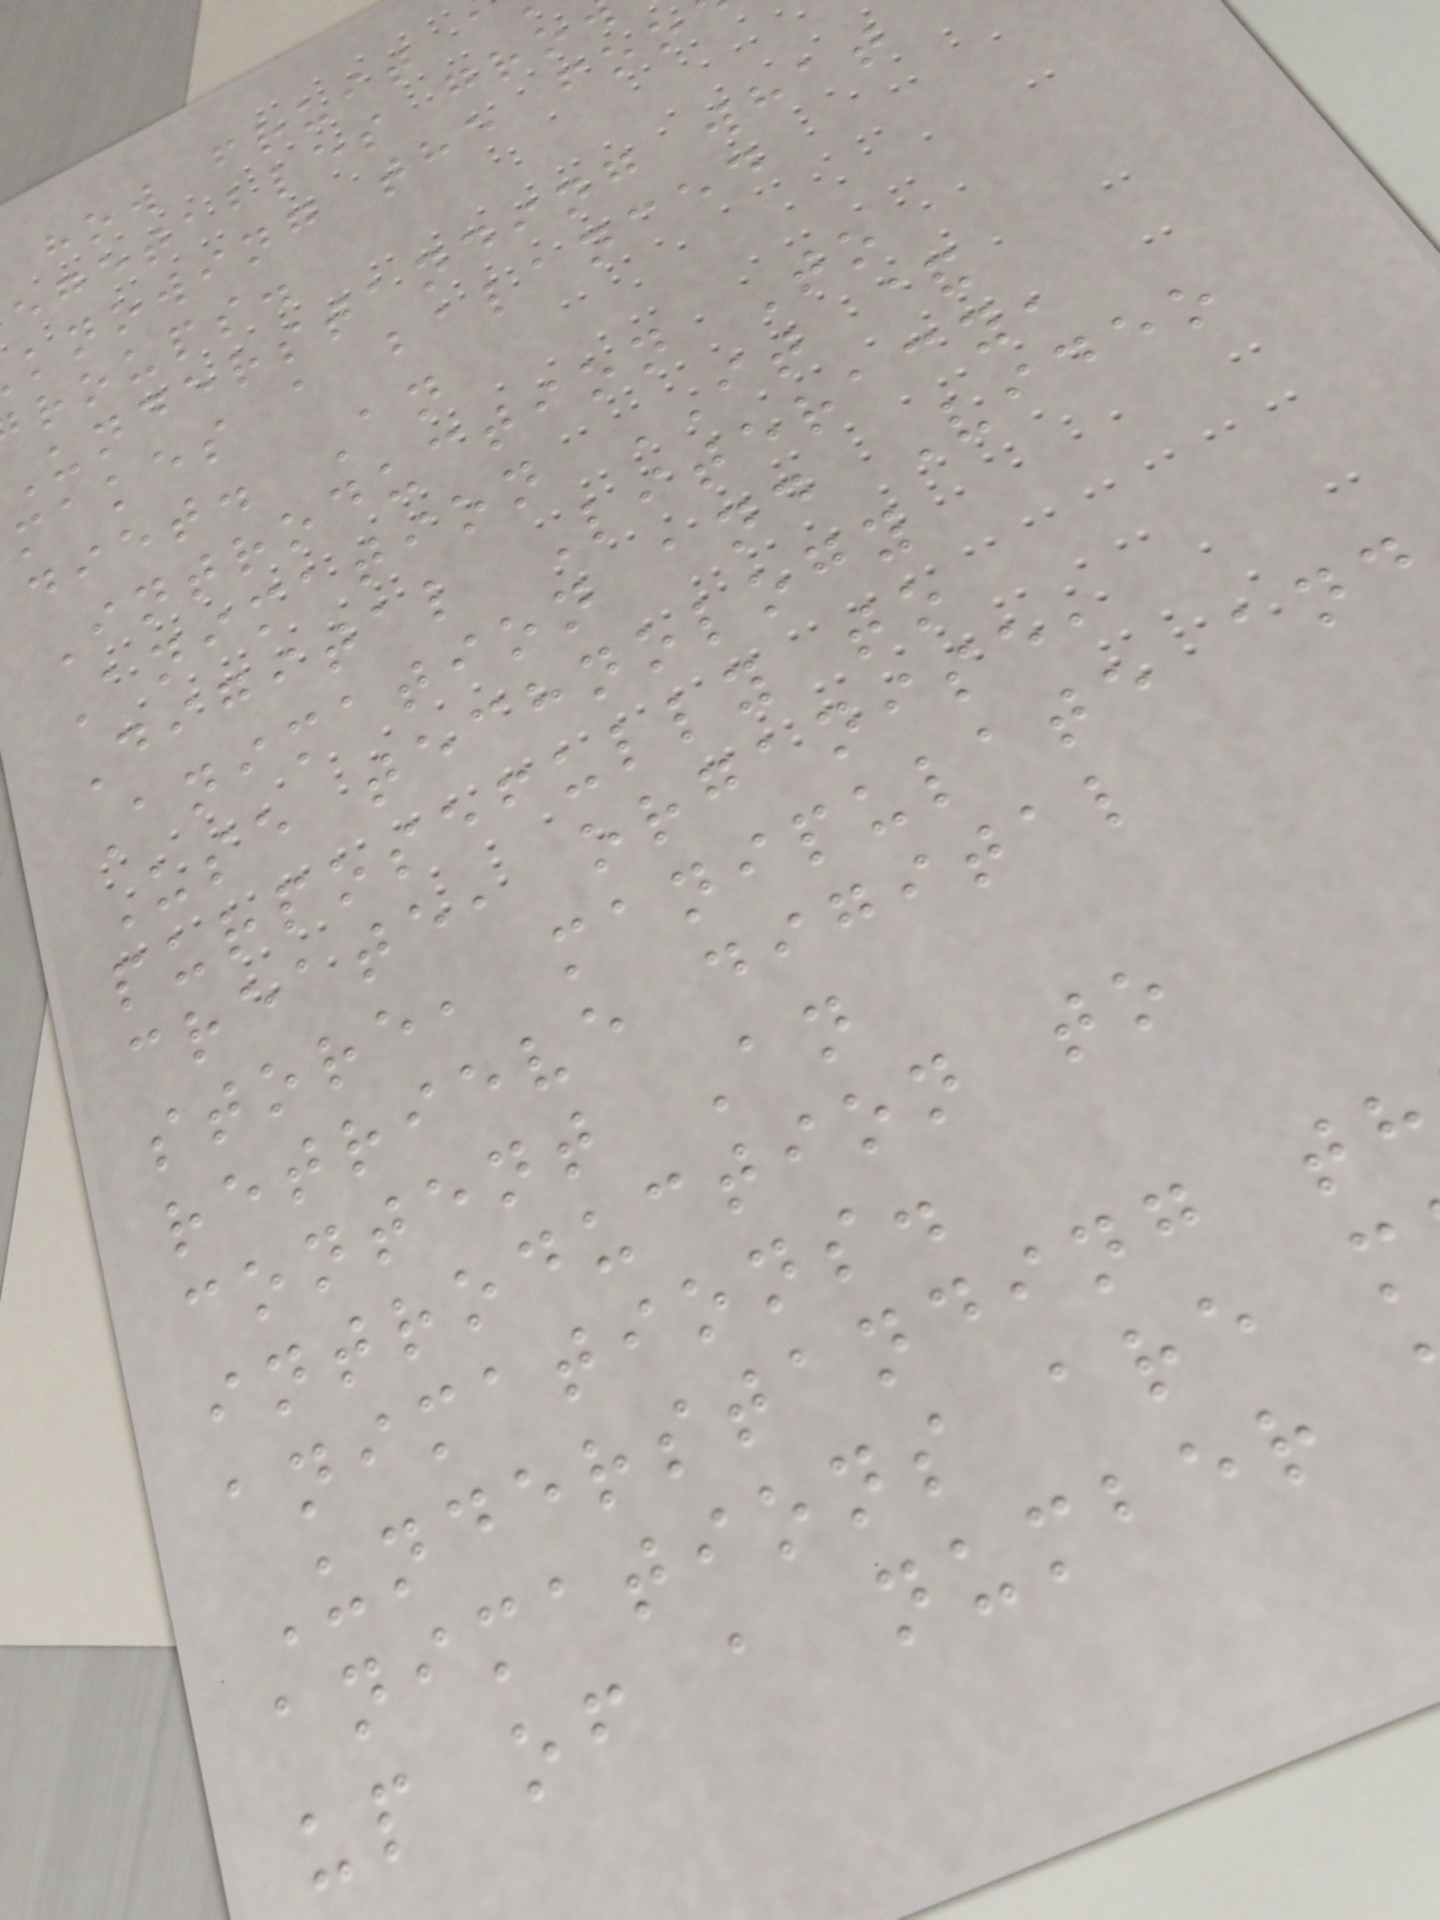how fruit a
egetables gro
knowing the foo
roups.
Understanding what
makes a balanced
diet. An
Introduction To
Animation IT &
Digital Literacy,
Animation and Video
Use technology
purposefully to
create, organise,
store, manipulate and
retrieve digital
content An
introduction to
animations.
Understanding th
animations are m
up of a number
